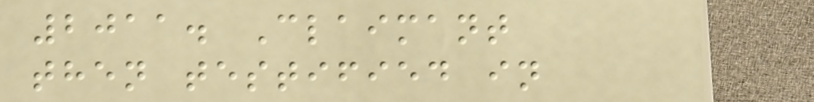2011. Claimant
then testified in
